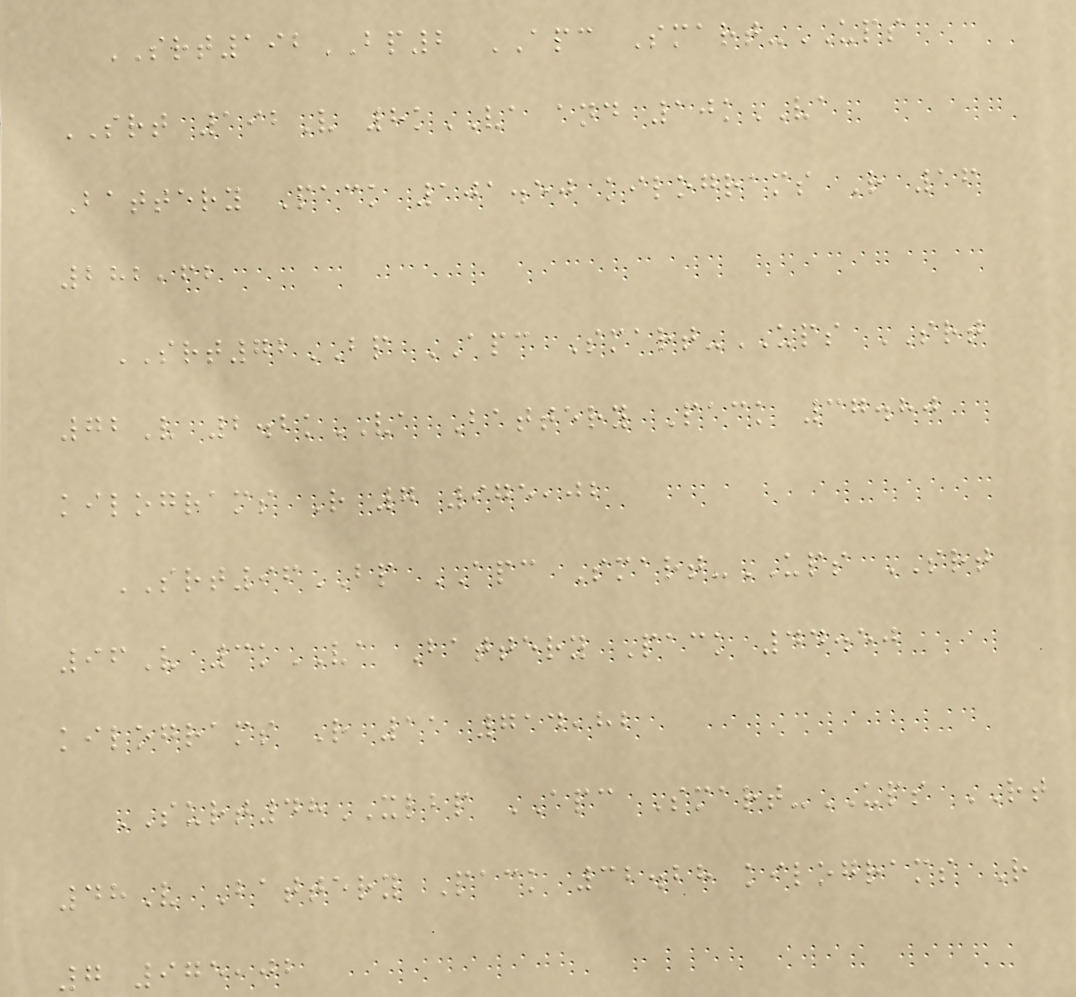SRT192BP2 APC Smart-UPS
SRT 192V 8kVA and 10kVA
Battery Pack 101.50 kilograms R 16
282,62
SRT72BP APC Smart-UPS SRT
72V 2.2kVA Battery Pack 37.80
kilograms R 7 975,02
SRT96BP APC Smart-UPS SRT
96V 3kVA Battery Pack 44.50
kilograms R 11 714,82
SURT48XLBP APC Smart-UPS RT
48V Battery Pack 32.28 kilograms R
7 975,02
